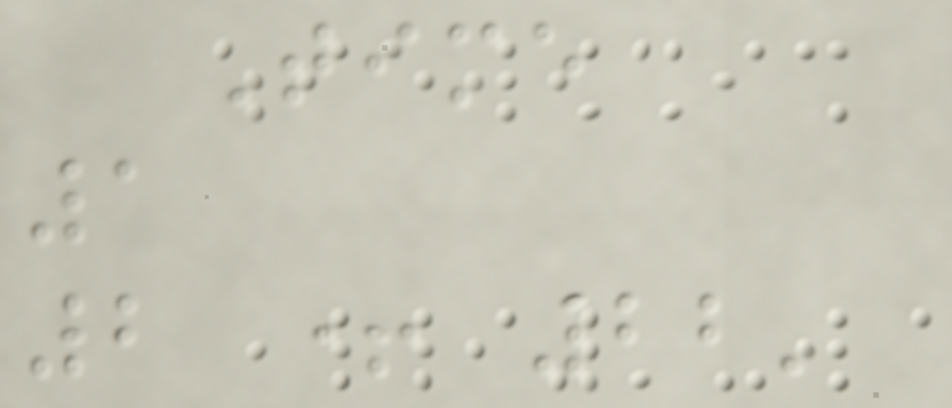Time
1
2 + 22'
